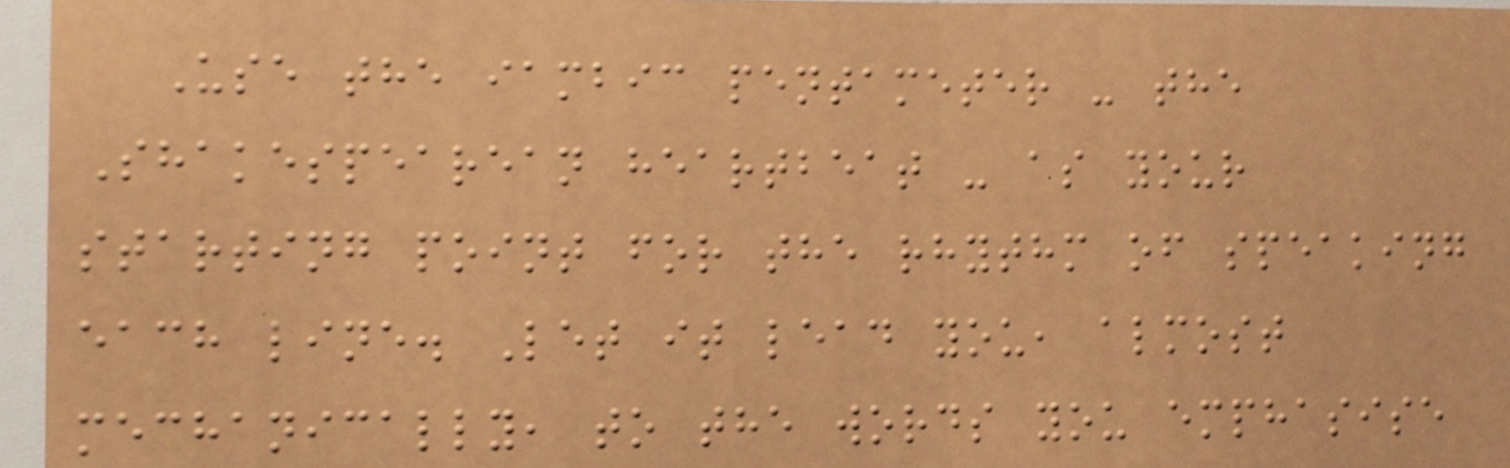Use the iambic pentameter - the
Shakespearean heartbeat - as your
starting point for the rhythm of speaking
each line. Let it lead you, almost
mechanically, to the words you emphasise
